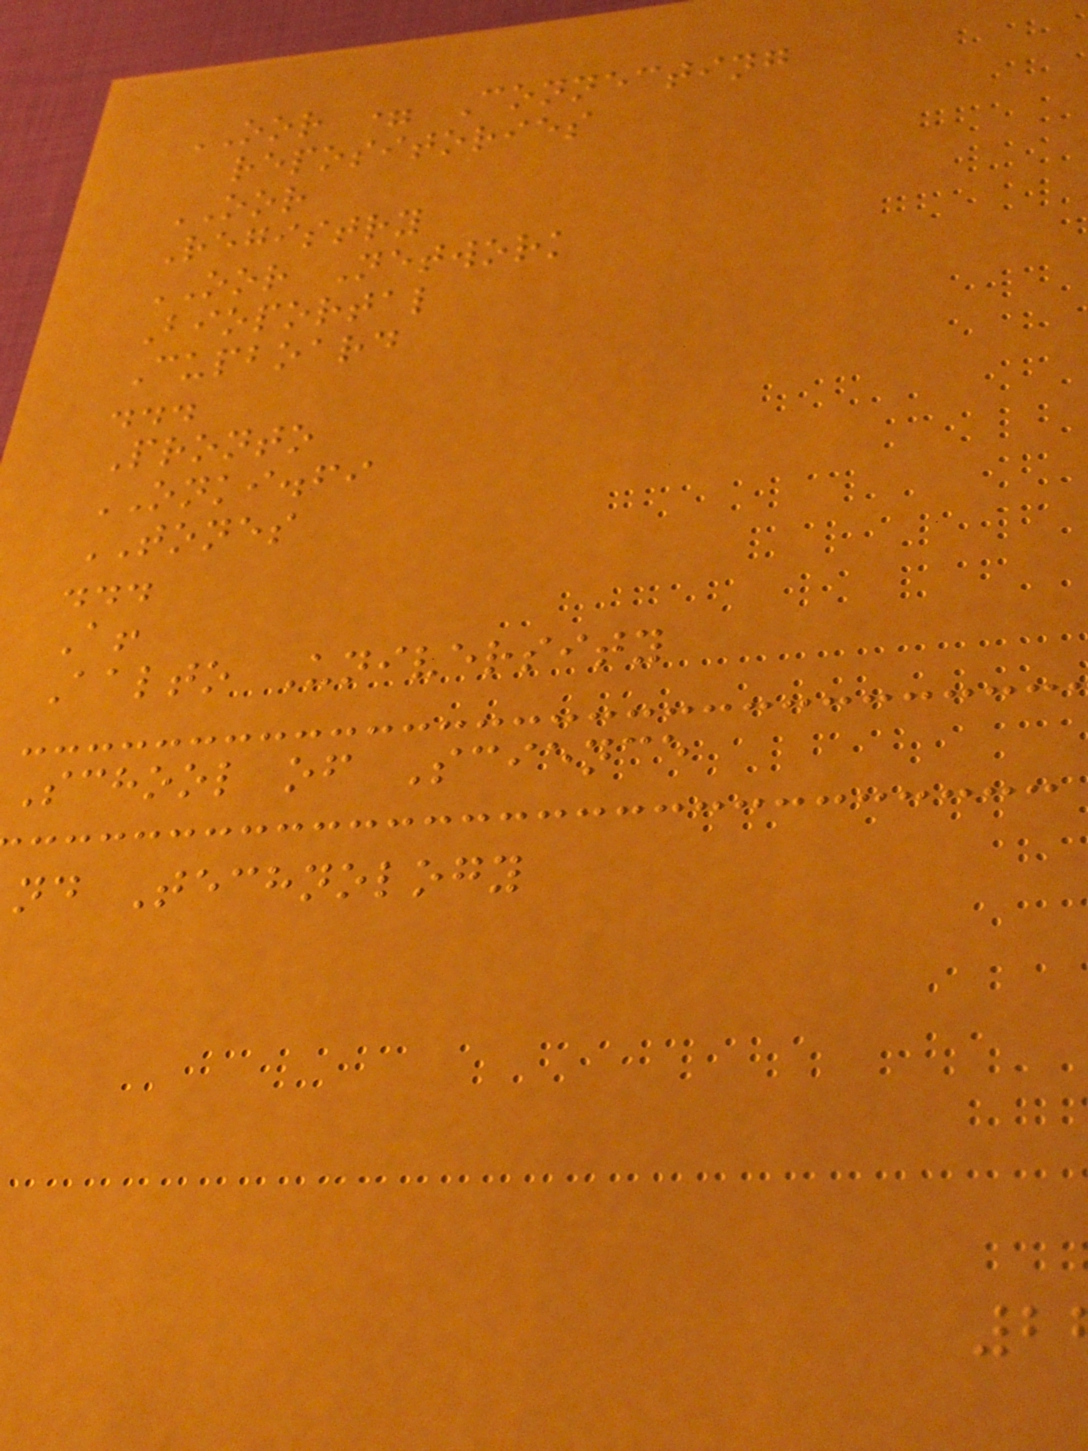OOR = Connecting
repositories
OOR
Registry
OOR Network
Bioportal
Cupboard
...
Pronto
ONKI.fi
TONES
...
A!
Aalto University
School of Science
nd Technology
